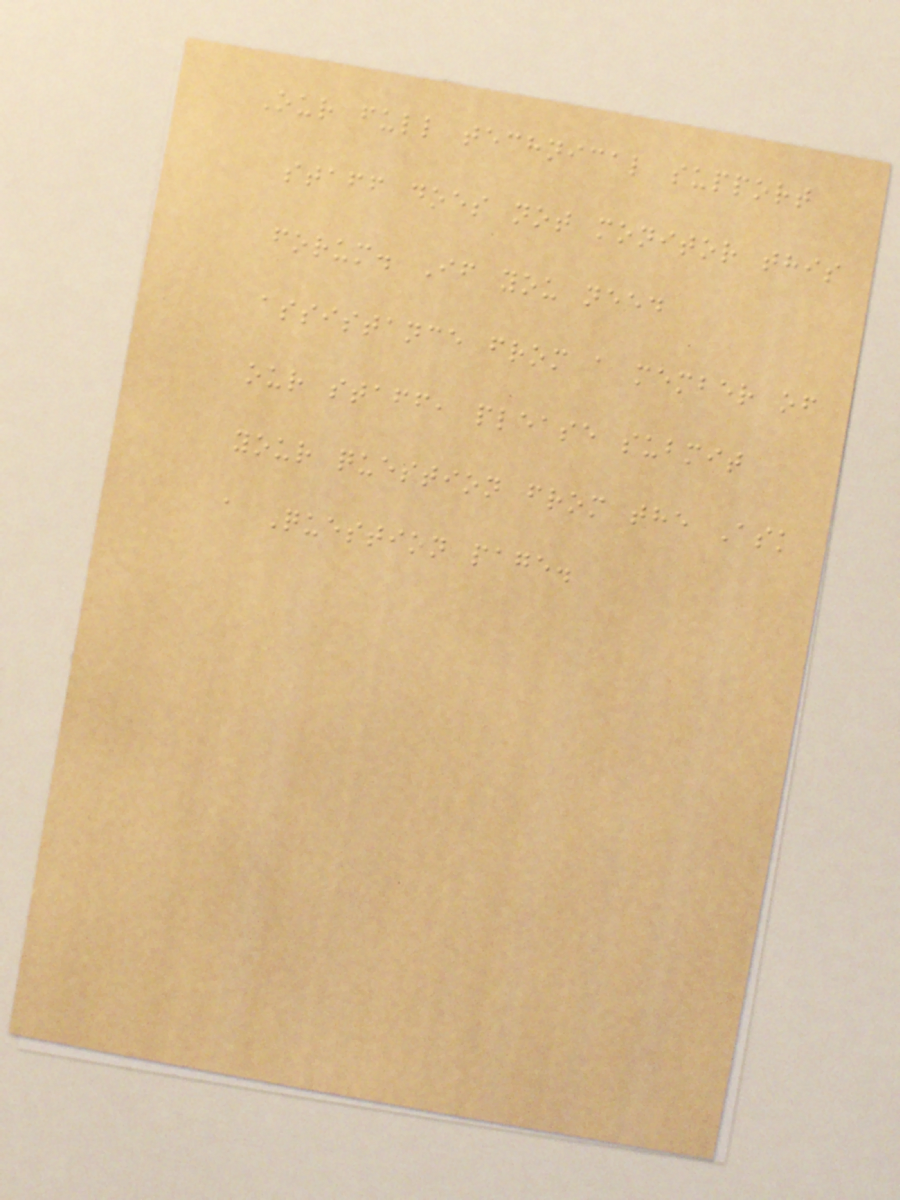Our full technical support
staff does not monitor this
forum. If you need
assistance from a member of
our staff, please submit
your question from the Ask
a Question page.
